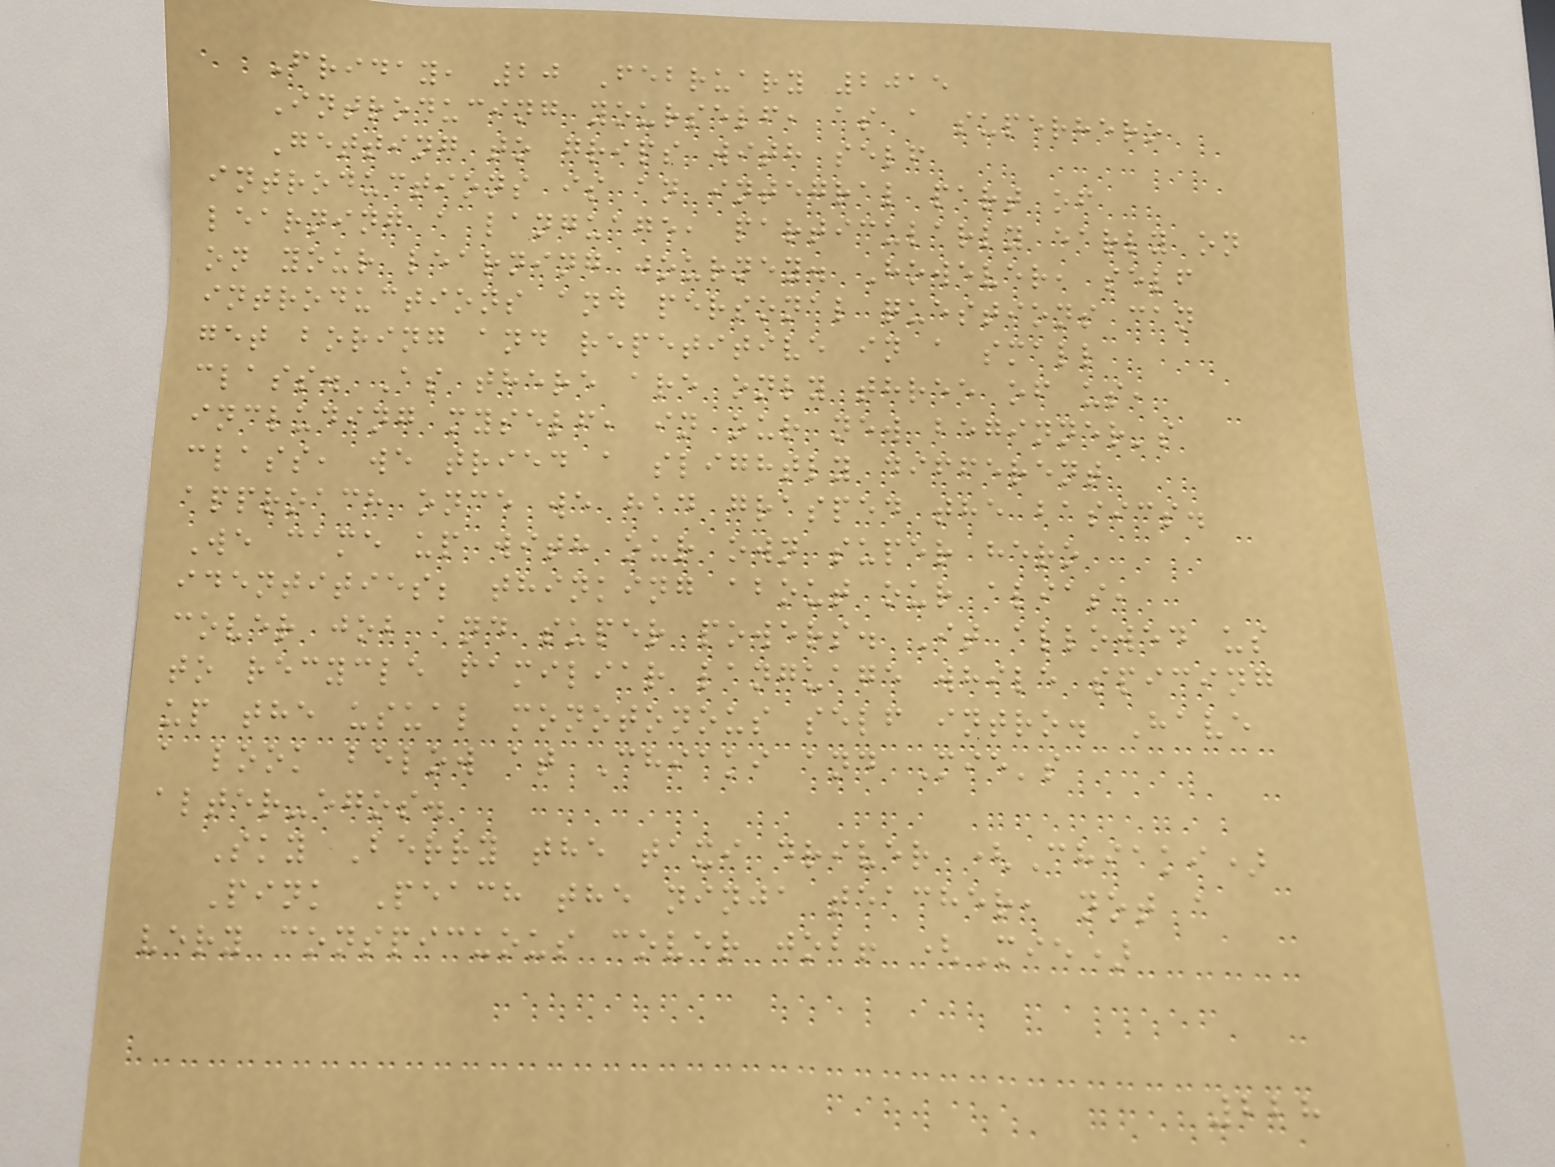Friday, 20 February 2015
Introducing yourself, as a superhero
Getting to grips with self
introductions is an integral part of
learning a language, particularly early on
on your learning journey. However, self
introductions and personal questions can
get boring and repetitive in a small
class. As there are only three of us,
including myself, in our new beginner's
class, we tried a slightly different
approach once we had grasped the basics.
We came up with our own super hero
identities; thinking about our alias,
cover job and super powers. It allowed us
to recycle familiar language while spicing
up the usual monotonous self intro. Have
a look below at Chiaki and Mie's
alter-egos.
Sky Berry the taxi driver (Chiaki)
Pink Peach the ninja teacher, not a
very conspicuous cover job! (Mie)
228
